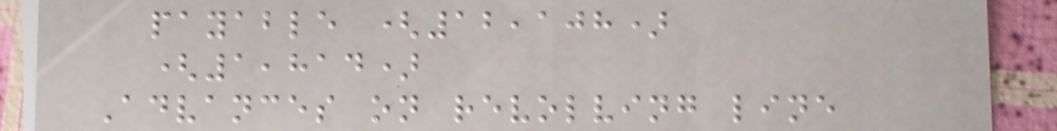payable (12,108)
(1,814)
Advances on revolving line
